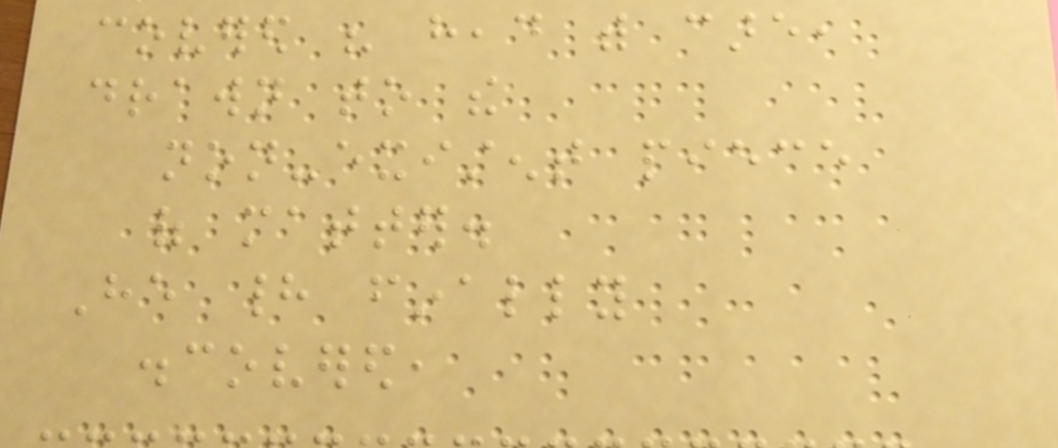covered his head with care,
drawn to the
non-existent piece
of matter.
He had finally
discovered,
